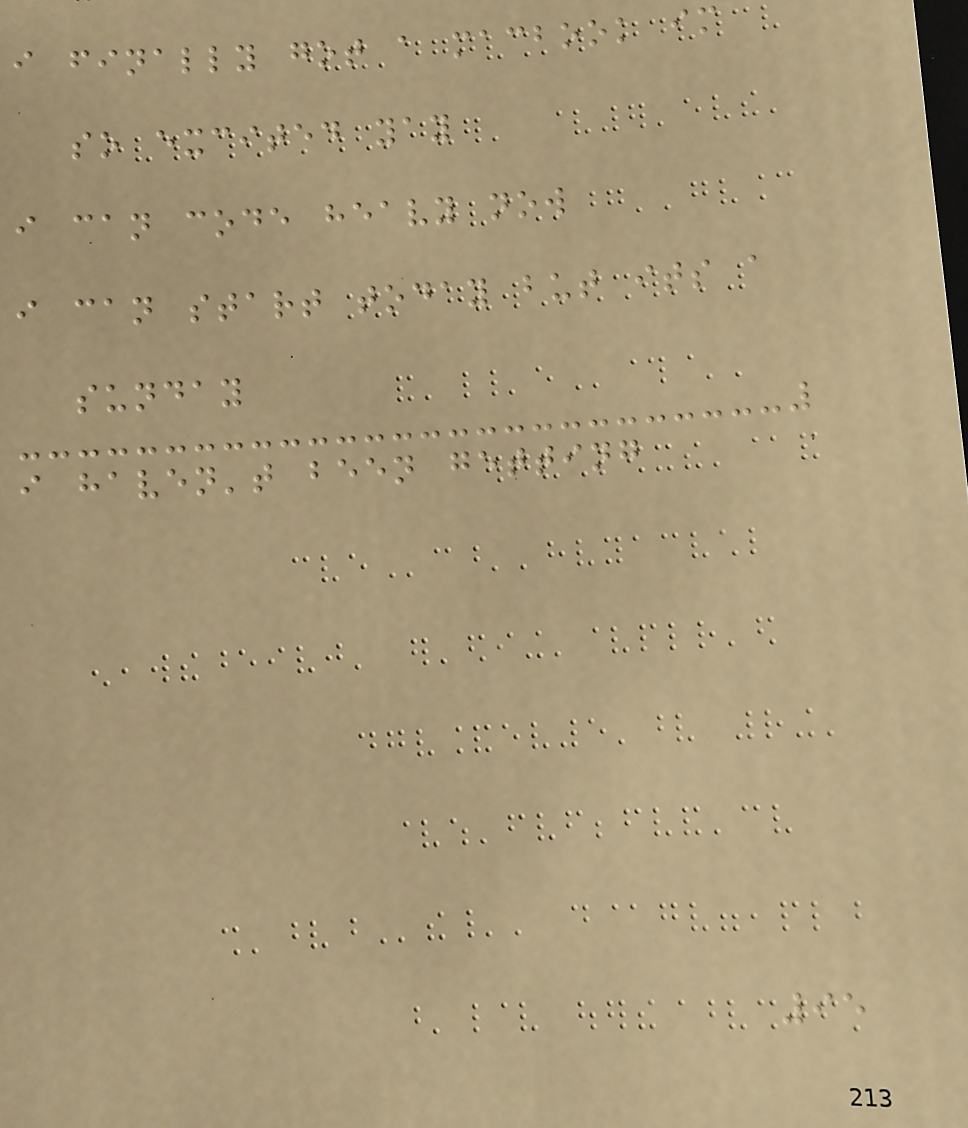i finally got a macbook im
so excited yay
i can code heavy now
i can start today but its a
sunday
i haven't been getting
95
